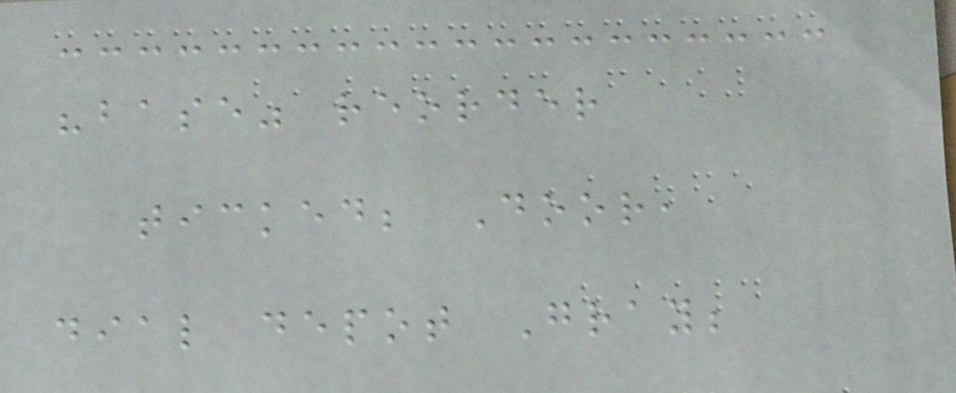"base" reorder
ticked; Door,
dial depot Gray;
